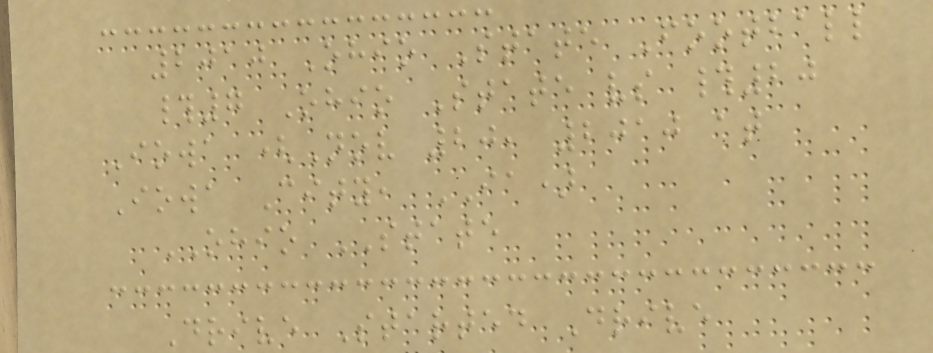2010 Ohio State Football
#7 Ohio State vs #20
Iowa (Nov 20, 2010 at
Iowa City, IA)
OHIO STATE
Drive Started Drive
